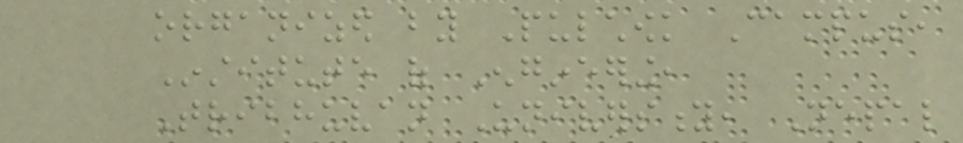organized by Pulchowk Campus,
Institute of Engineering,
Tribhuvan University, Nepal
